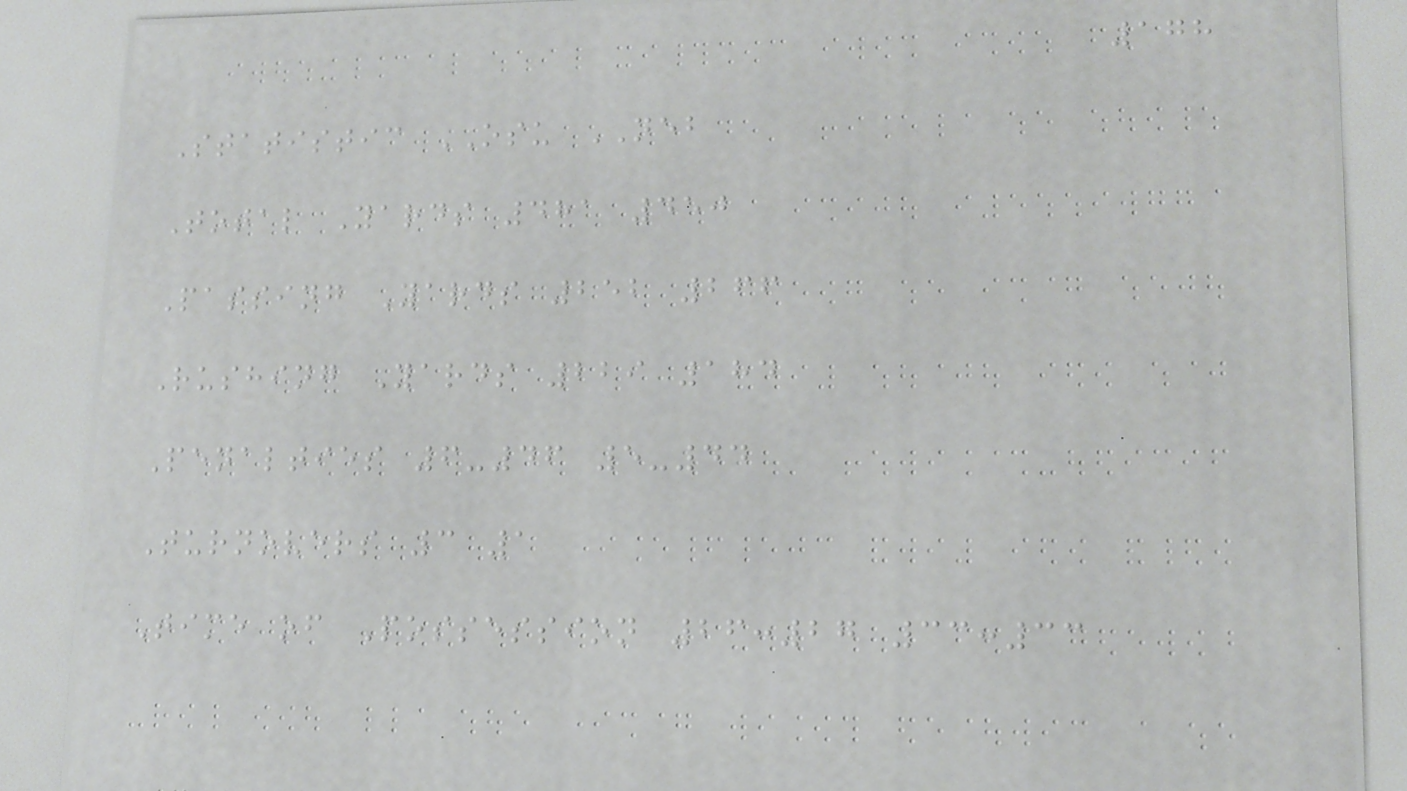178
Statistic OSU NEB
Total Yards 481 450
Passing Yards 252 266
Rushing Yards 229 184
Penalties 6-46 5-44
Turnovers 3 1
Time of Possession 26:27 33:33
